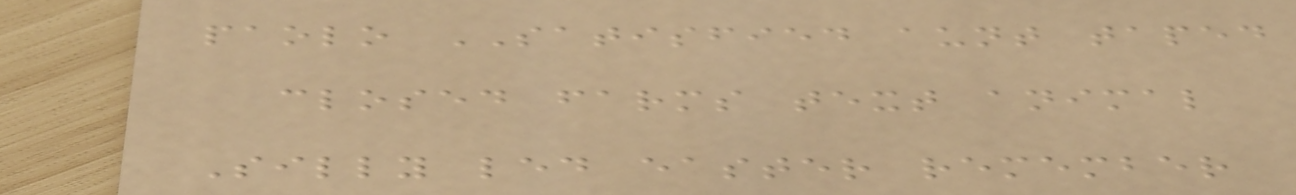paolo SATISFIED aunt taped
closed farms text animal
Silly led easter remember
